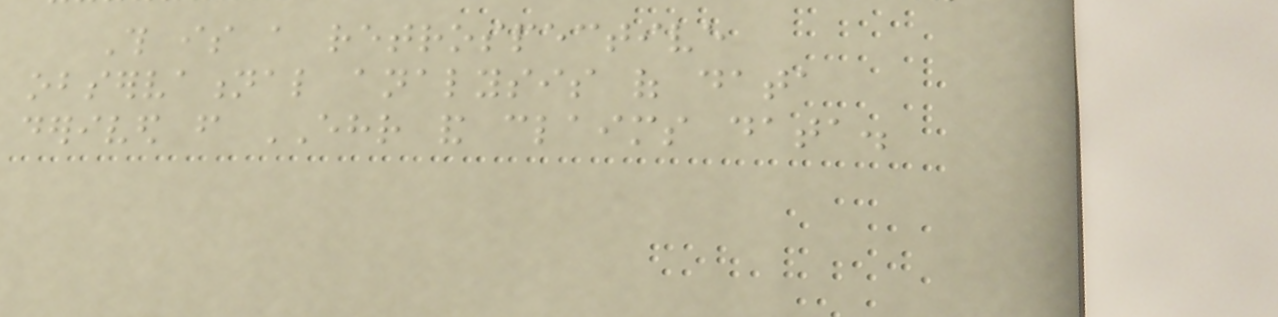This is a retrospective
observational analysis of data
derived from EHR and claims data.
